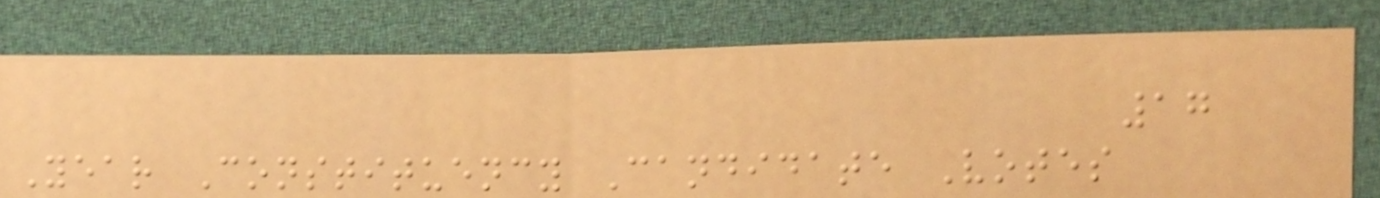17
Year Constituency Candidate Votes
